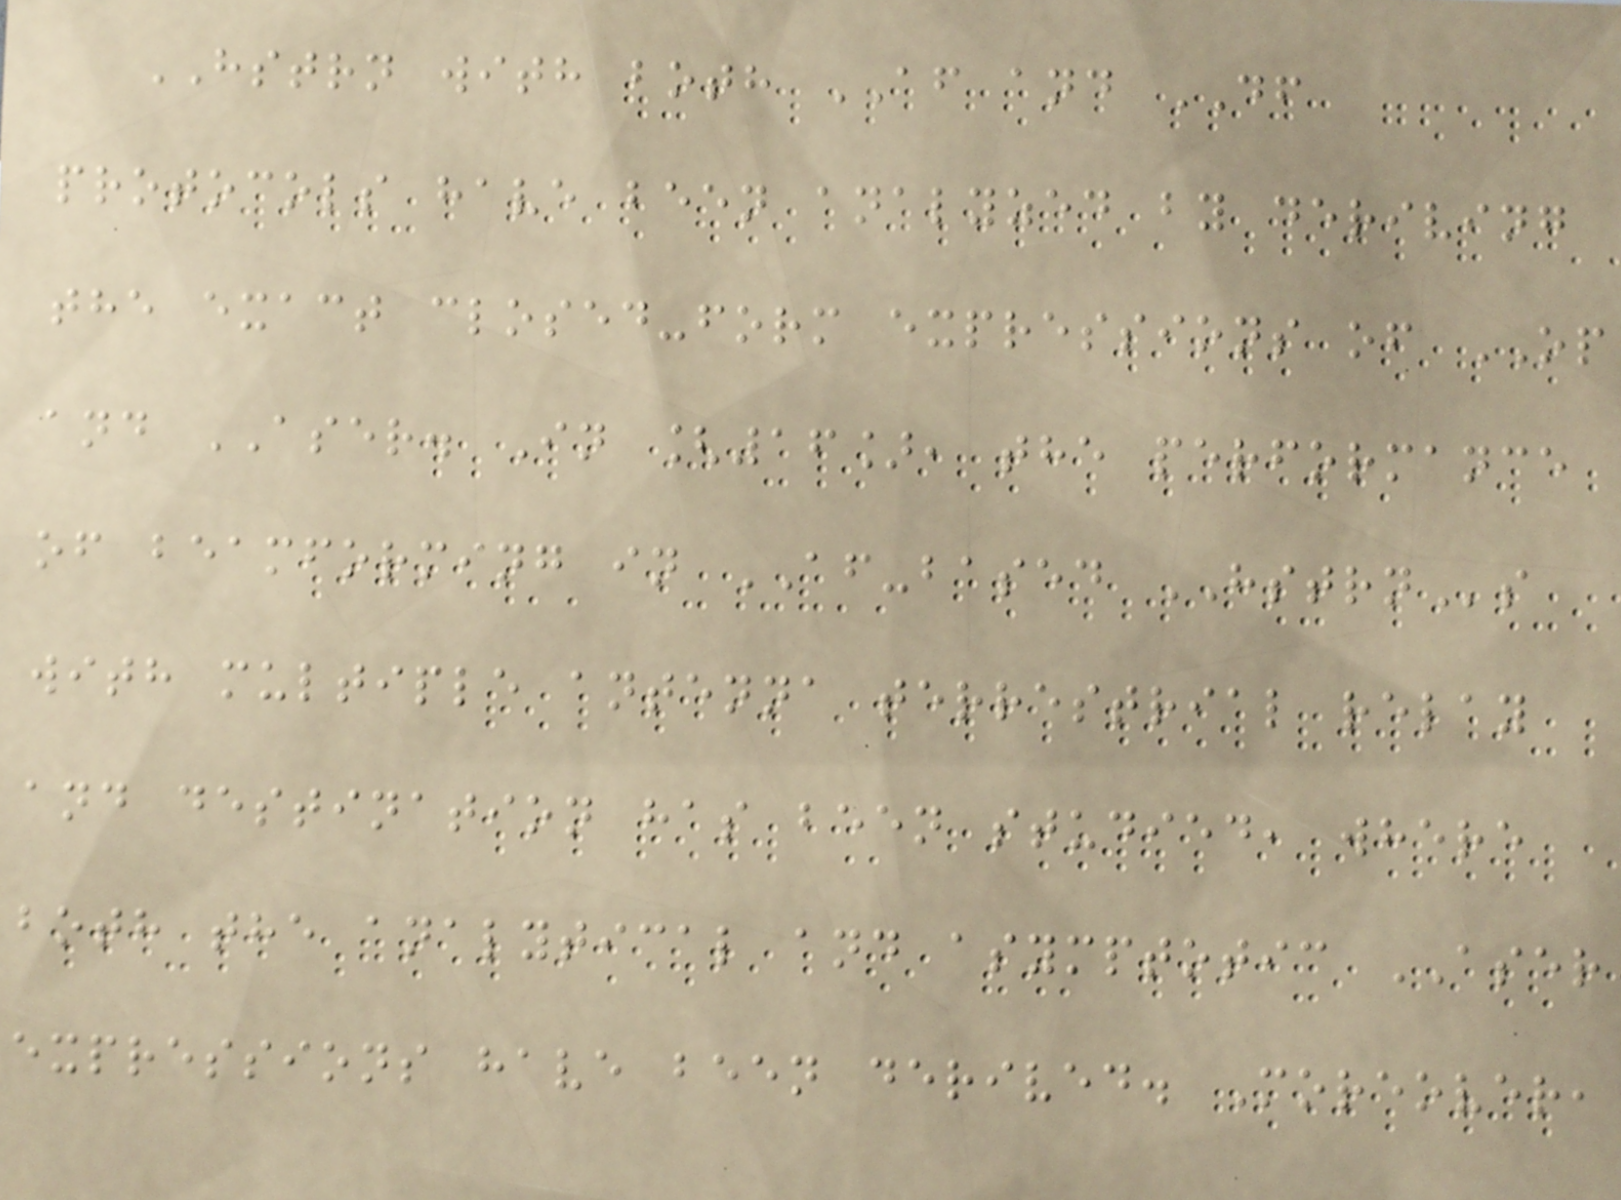HSTRN with both AF and DF
protocols have been analyzed by deriving
the exact closed-form expressions of OP
and ASER. In [16], the performance
of beamforming in AF-based HSTRNs
with multiple antenna terrestrial relay
and destination has been studied, where
both the analytical and asymptotic ASER
expressions have been derived. Moreover,
